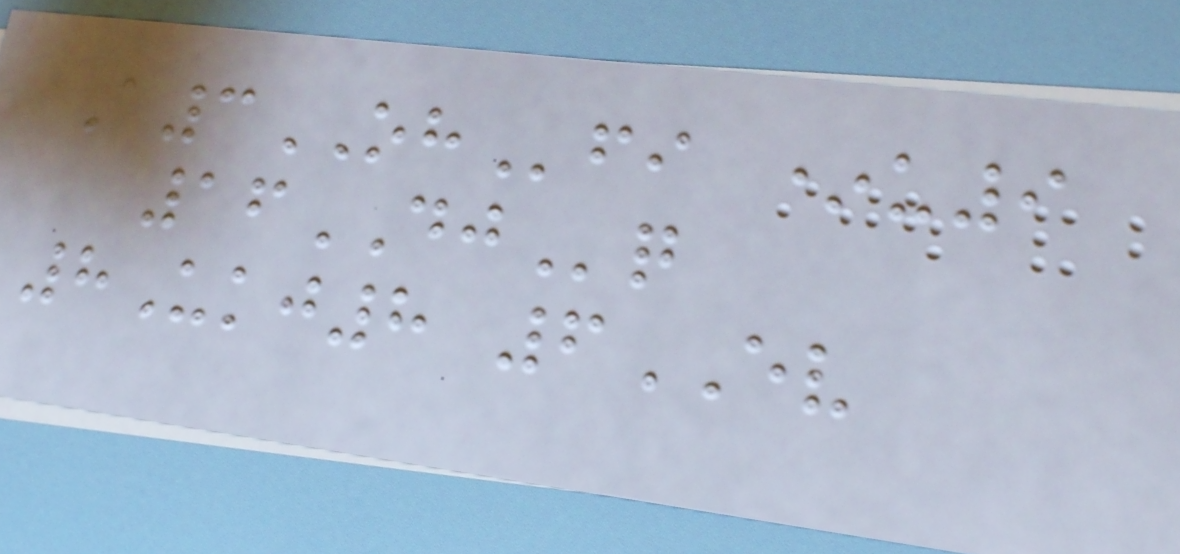A3OHfi *u9
16DJq
8Ukj8 6EV
